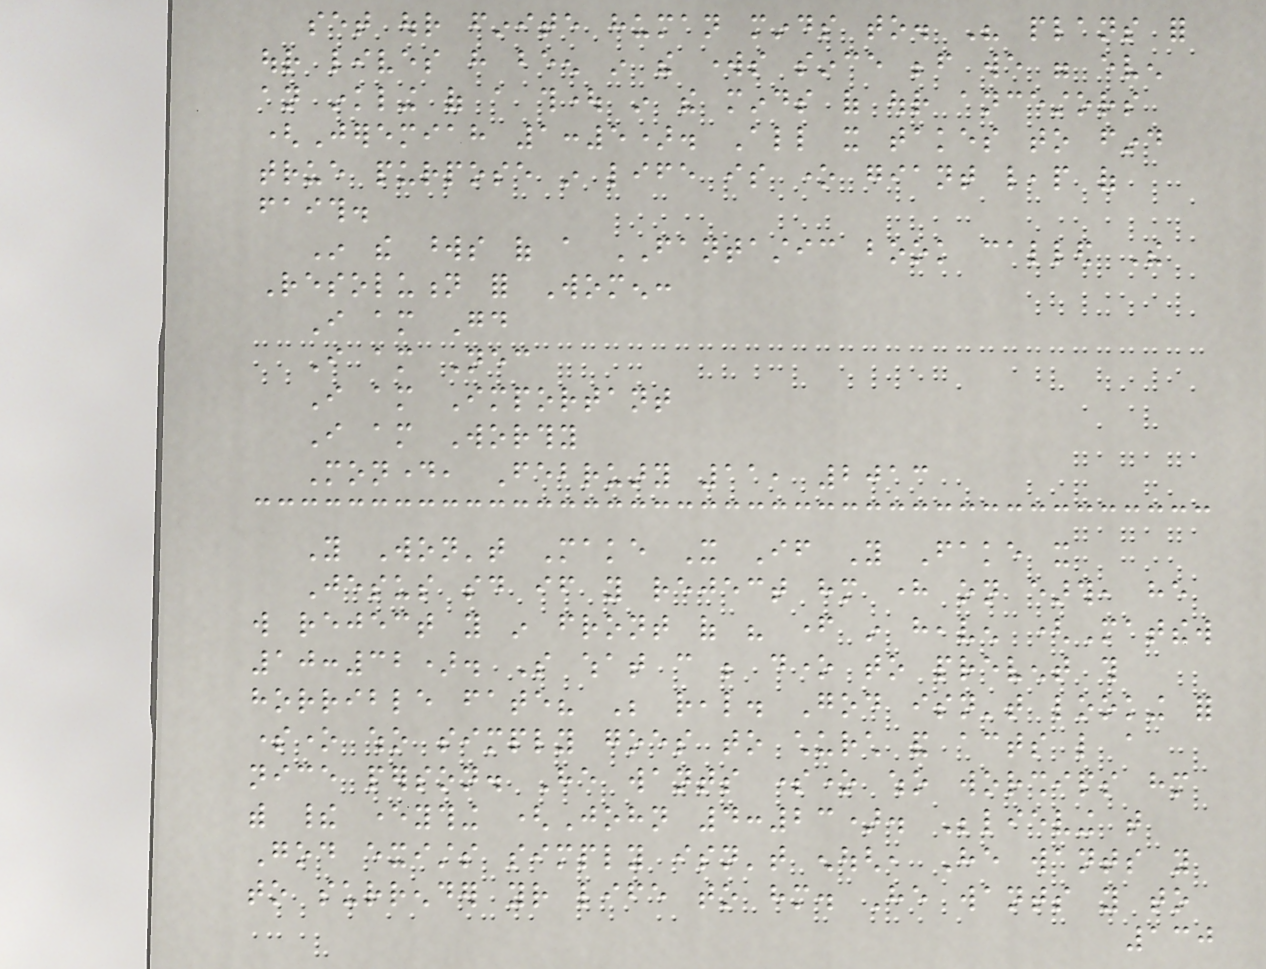set our finite human minds to. His plans for
our lives have been in the works since before we were even
an inkling of a thought in the minds of our ancestors
(Jeremiah 1:5). All it takes to find
true purpose in life is one giant leap of
faith.
In the words of a FANTASTIC book called The
Resolution for Women:
I am Good
I am Necessary
I am Important
I am Worthy
Monday, February 11, 2013
You Won't Make It If You Fake it
Jesus said if you reject him here on earth, he
will reject you in front of his father in heaven (Matthew
10:32). So what can be done to prevent this
horrible fate? Be real. God isn't looking for
someone who simply goes to church and acts like a
nice person. He wants someone who worships him
with their everything (John 4:23). Believing that
God exists simply isn't enough, He wants you
to surrender your life to him. He wants you to
130
